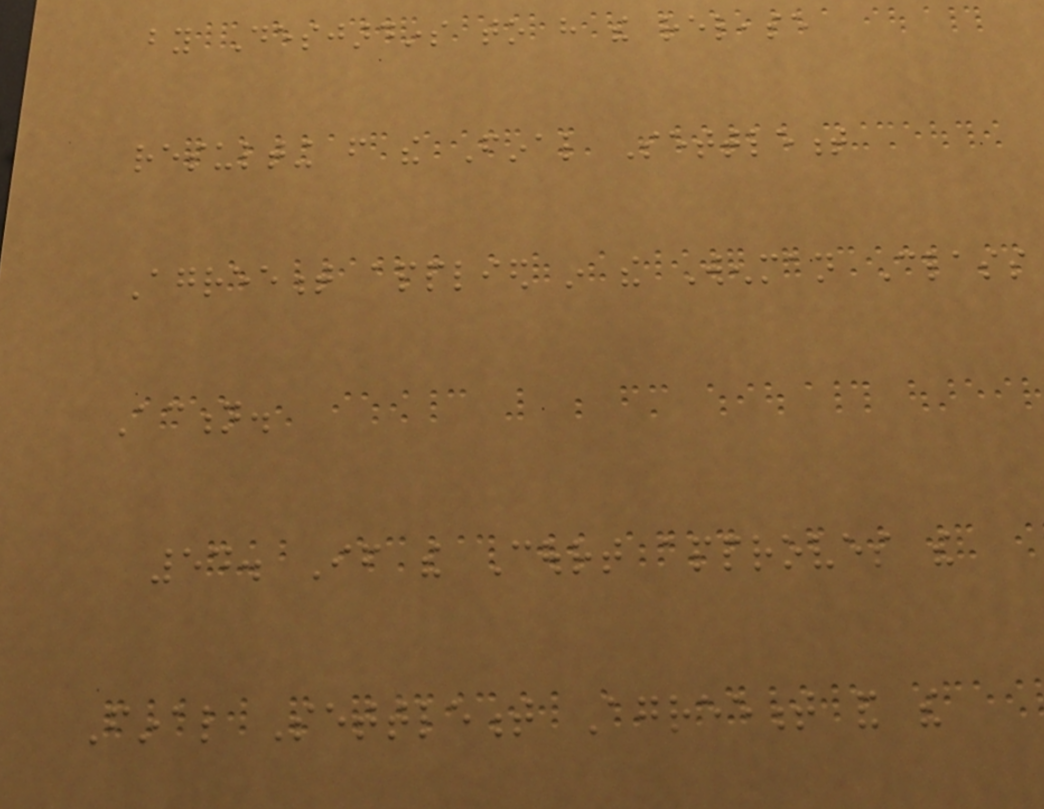by Desjardins to have the release
resulting from the Final Settlement
Agreement applied in the Wenman Class
Action.
54. If the Court approves the
Final Settlement Agreement and the
